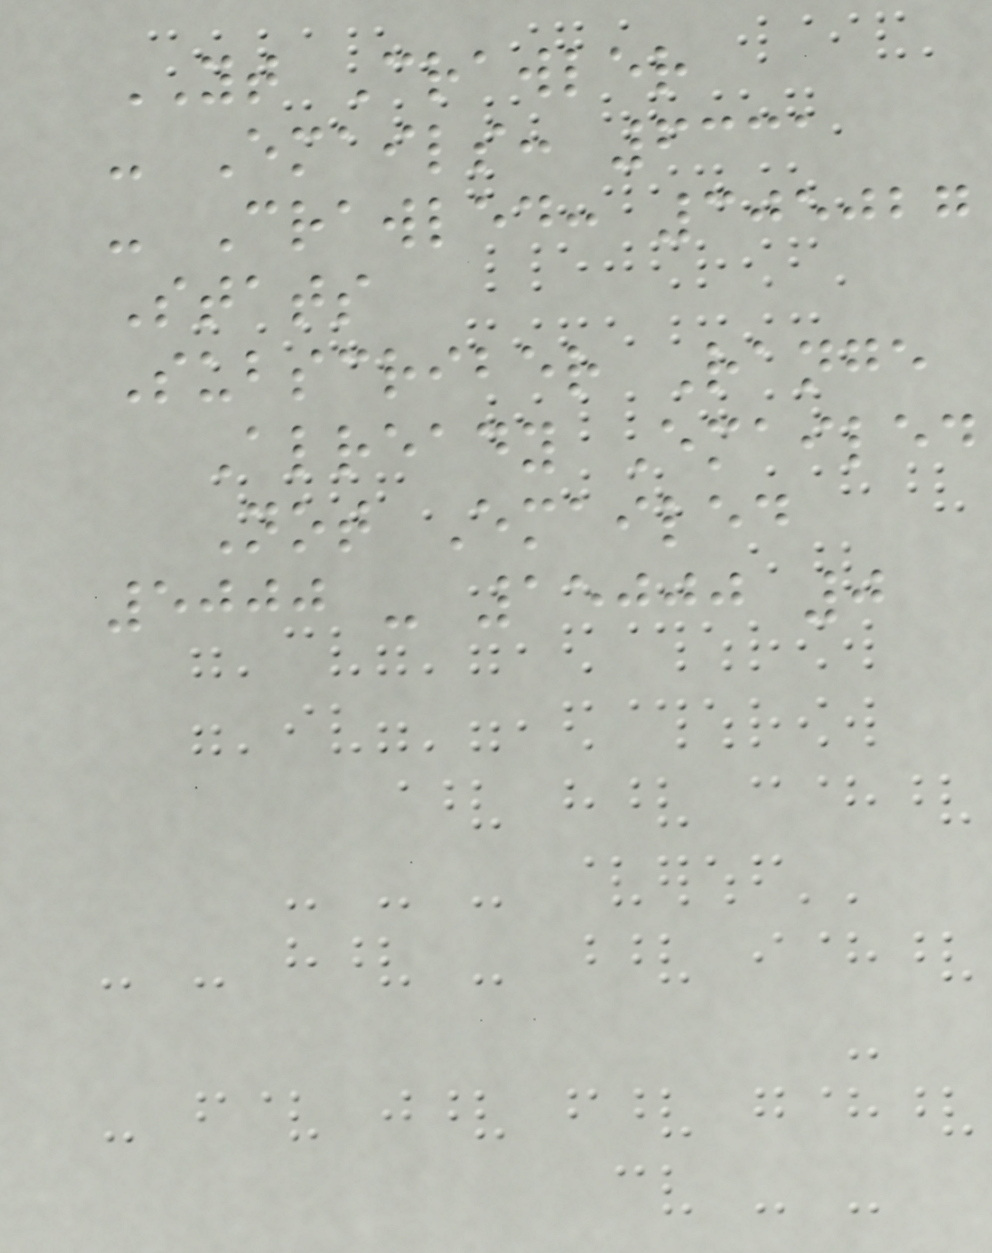YT Crawler
- Emails: 6331
- Crawled: 305027
Stats
Subscriber Range
Already Emailed
Not Emailed
5000 - 15000 0
